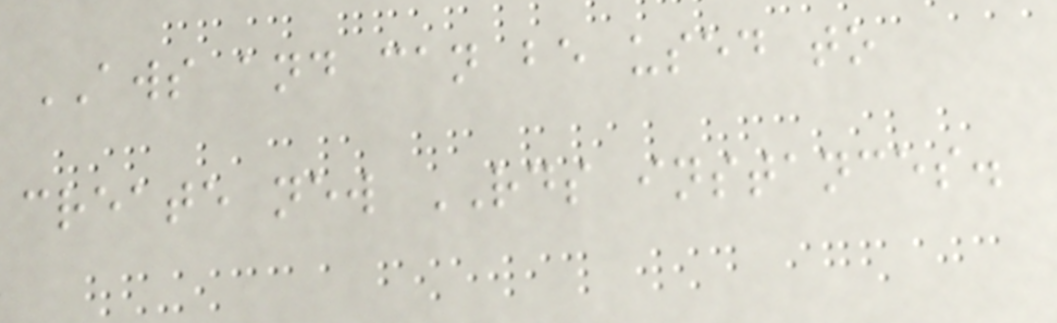AWS and can be used to
create new RDS instances.
